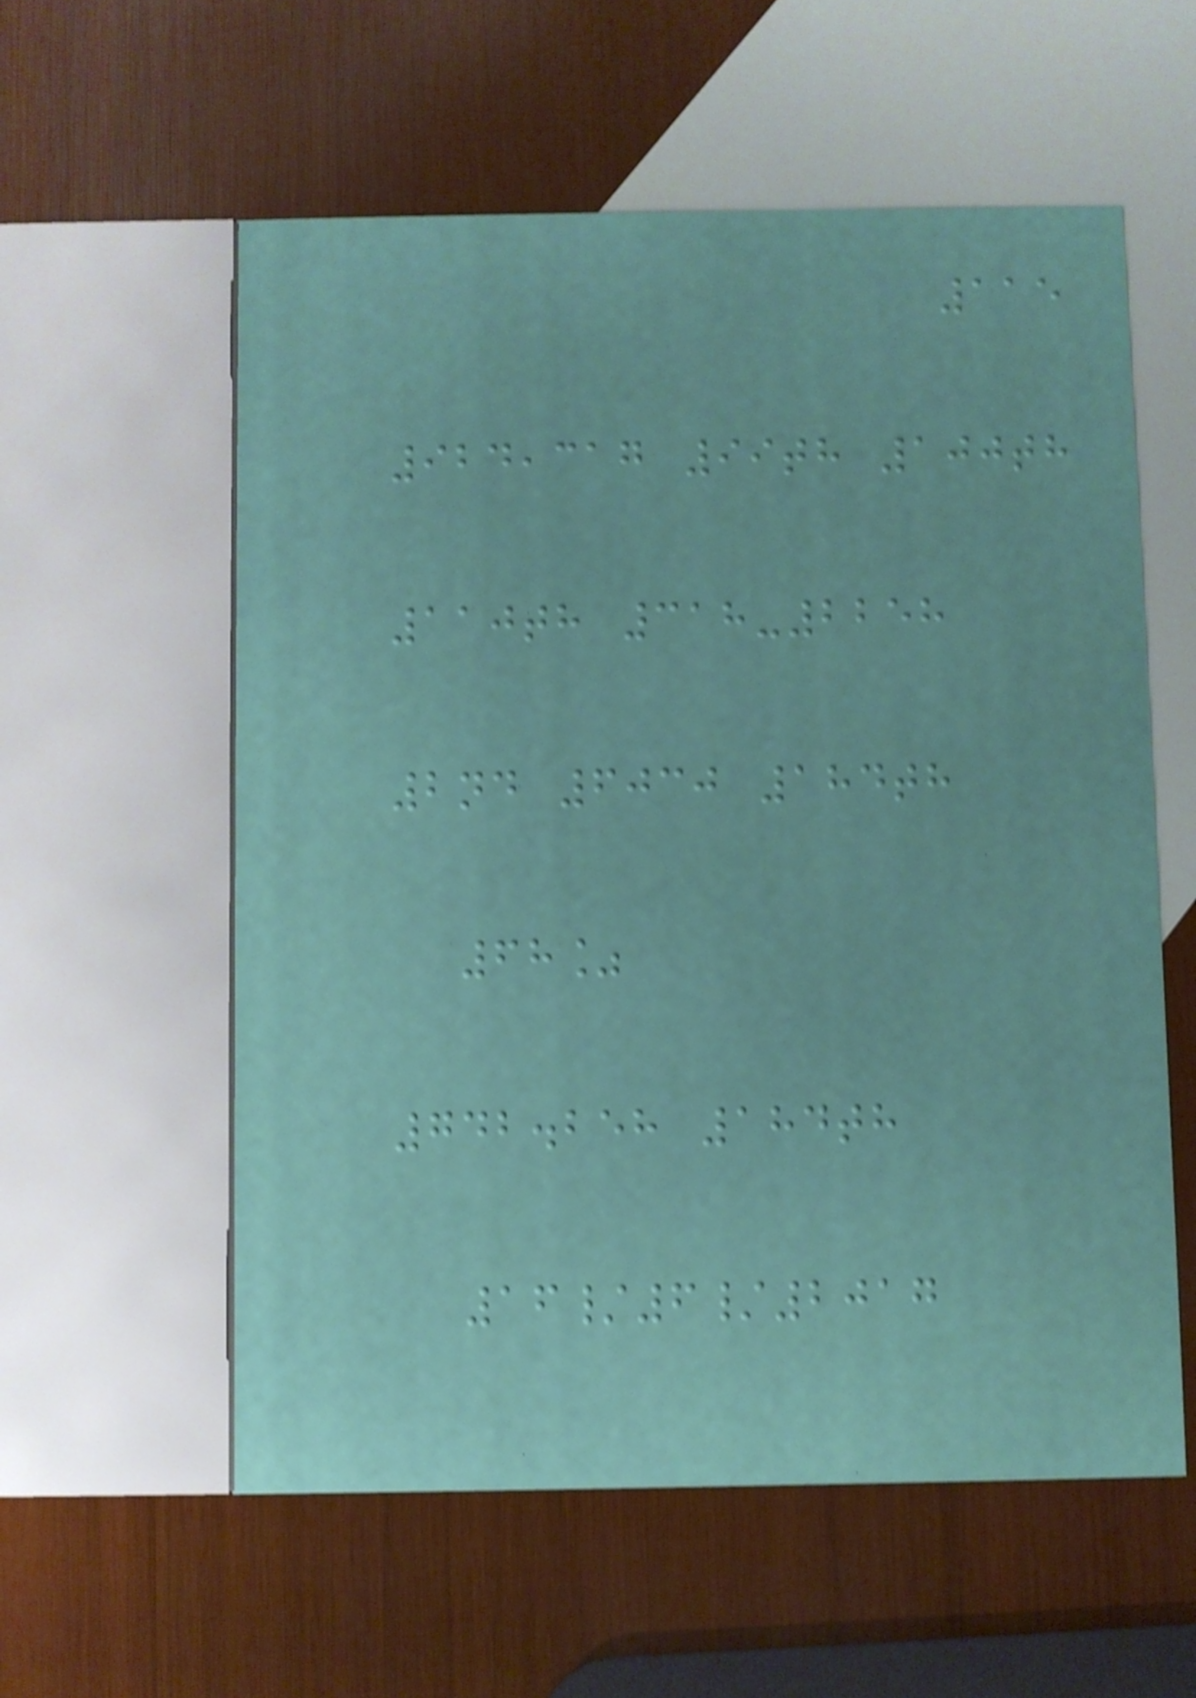115
924,317 99th 100th
110th 318-2258
2nd 6030 184th
68%
742.258 184th
16/6/2017
